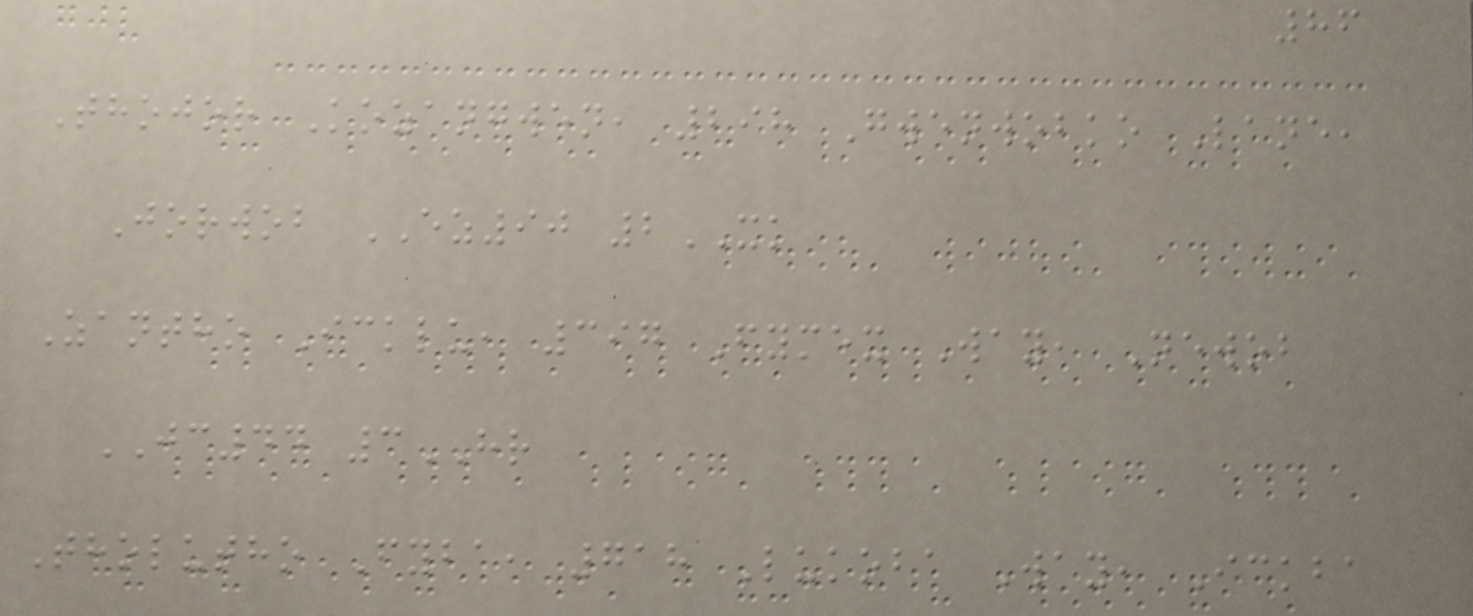86
Thojor Kozangwen, 298 Gwenwobko Lane,
Jorwob EZ90 2XK
Zantho Icklu, 397 Fymex Way, Newob
JC44 3HR
Tholutho Fyba, 718 Lukoba Way, Ickba
